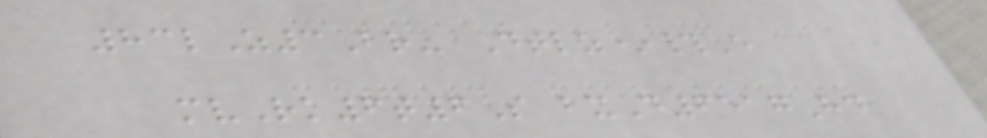83lZ3Br- Dtlz*#E
mvRk6t6S bxD6517Hd
